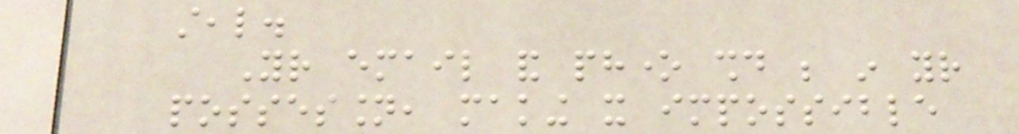steal.
Your email and phone should be in your
possession, making it impossible
